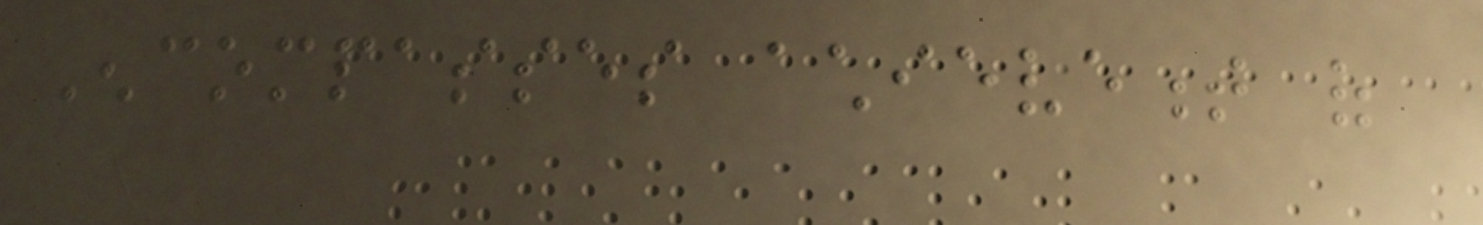Encompasses achievement of
